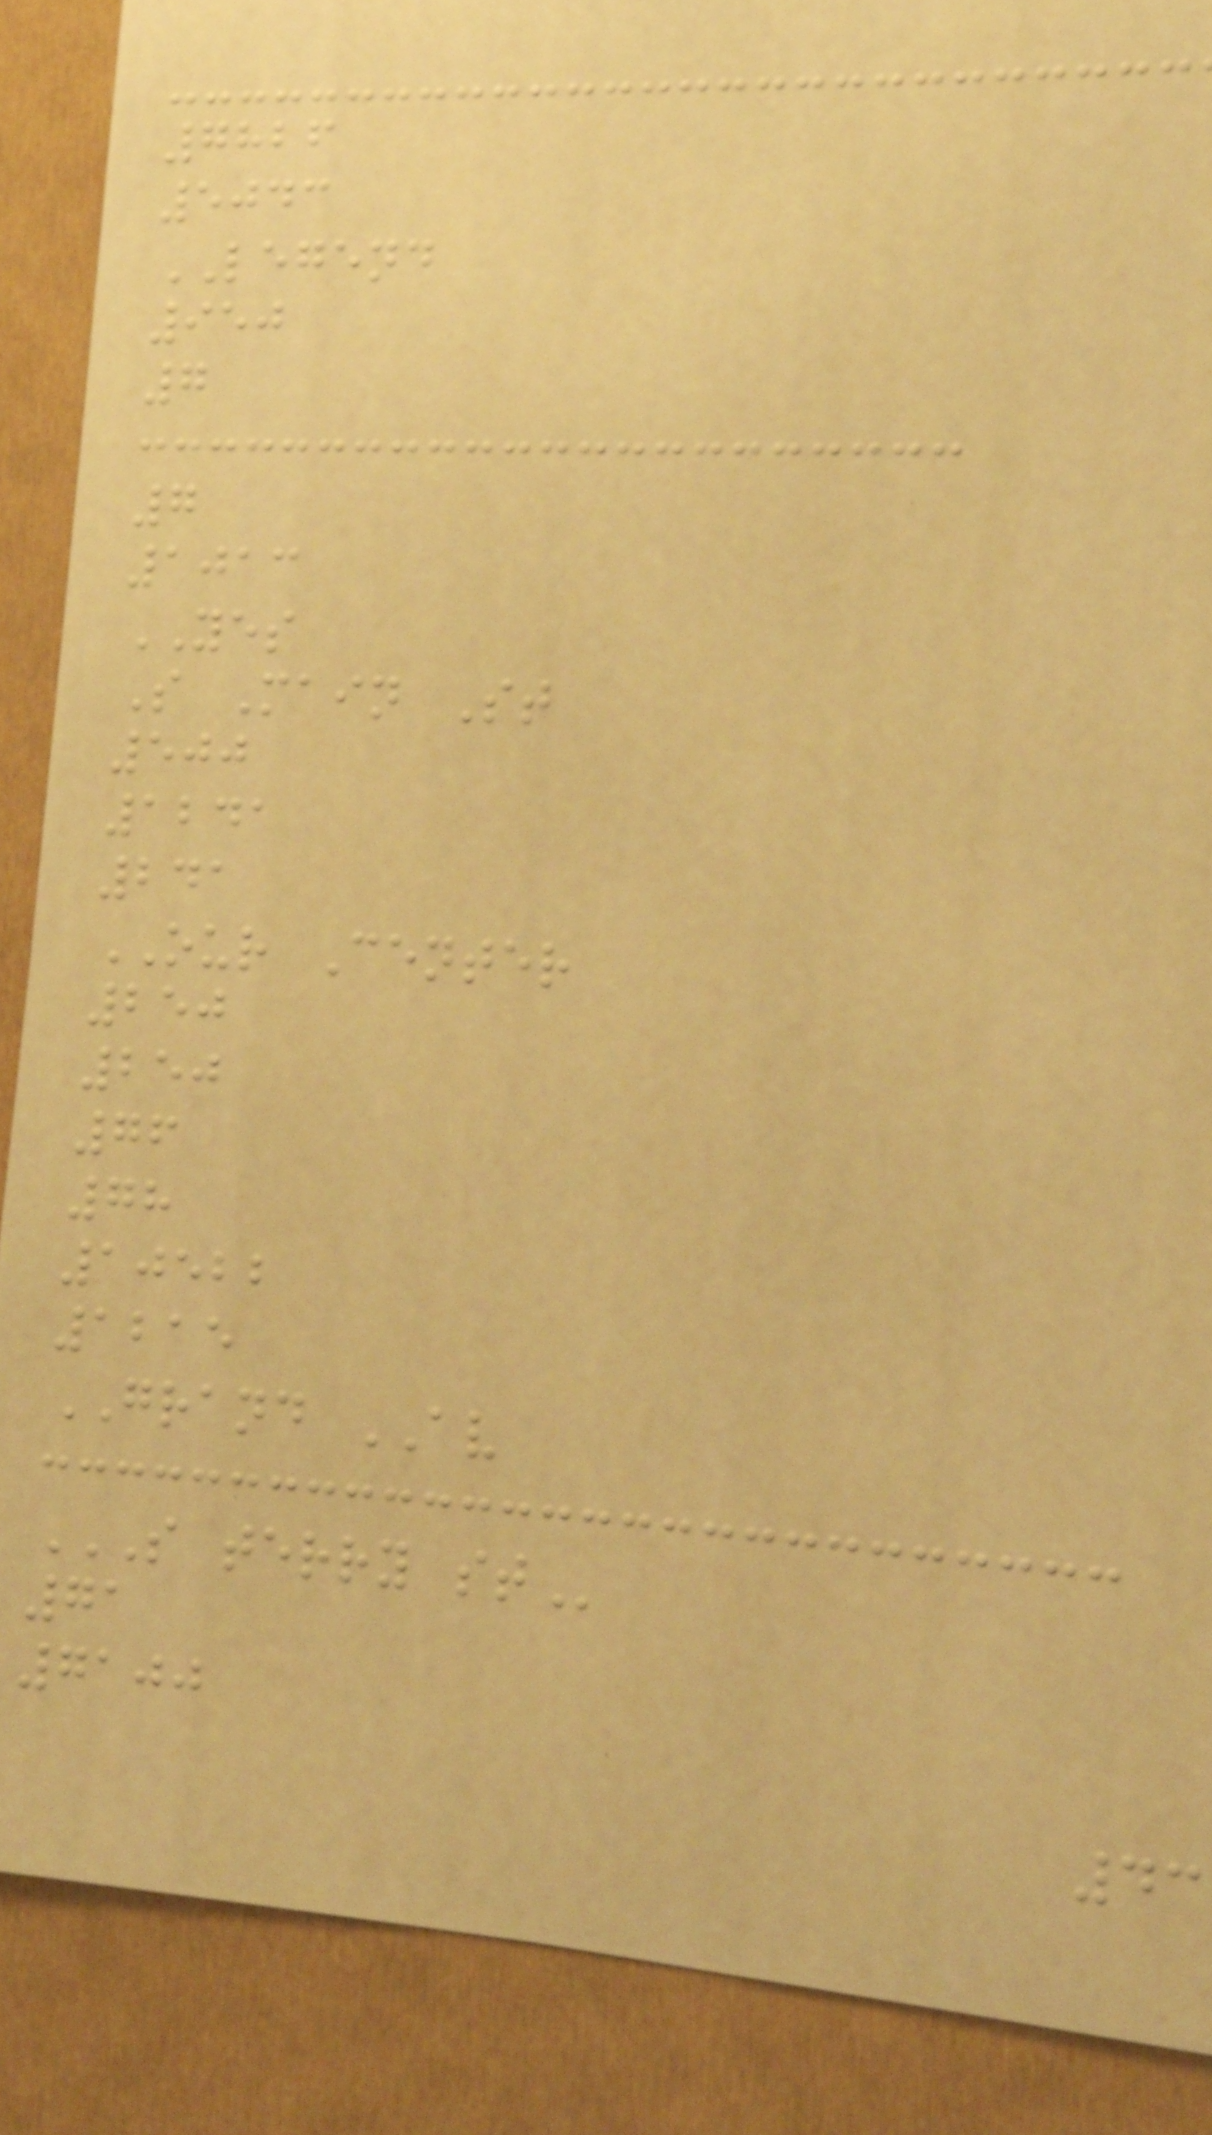7826
5043
LEGEND
950
7
7
1013
YES
S Main St
500
1241
241
OUR Center
250
250
76
78
10522
1215
GRAND AV
S TERRY ST
71
7100
43
